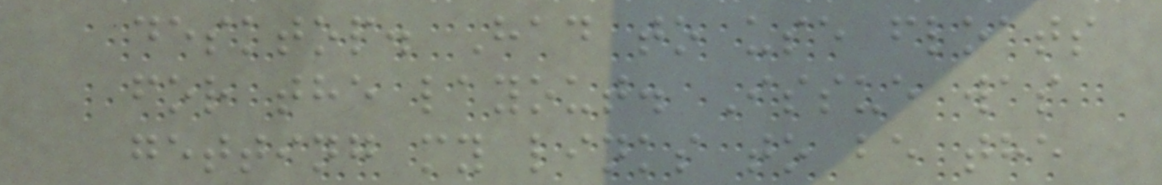desktop. Had to use floats
for the layout. Issue was
getting my links to be the
